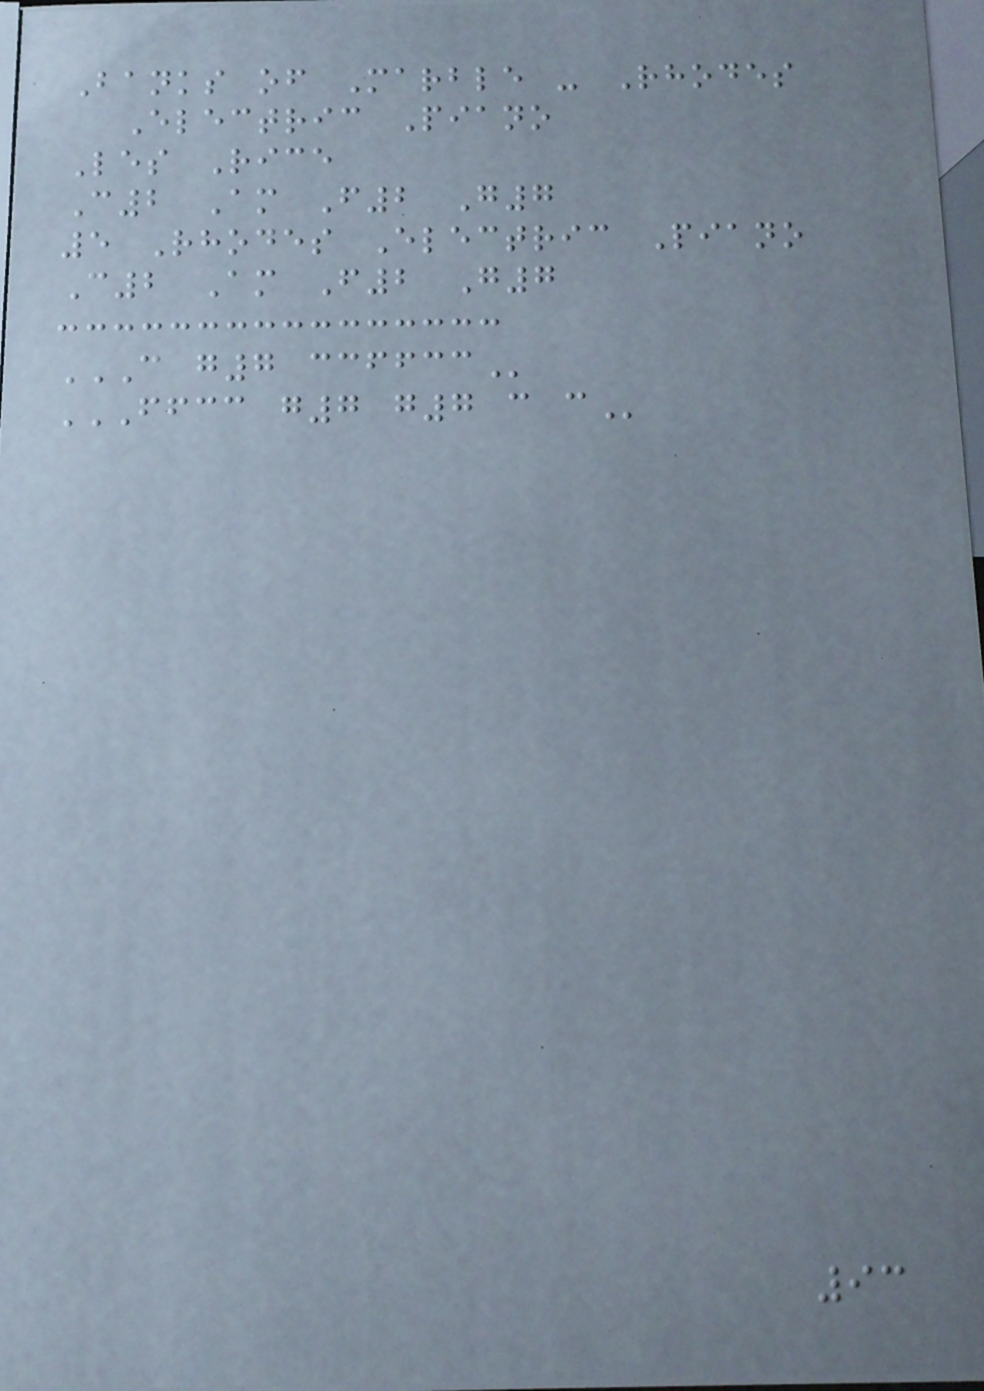Banks of Marble - Rhodes
Electric Piano
Les Rice
C2 Am F2 G7
5 Rhodes Electric Piano
C2 Am F2 G7
C G7 CCFFCC
FFCC G7 G7 C C
93
